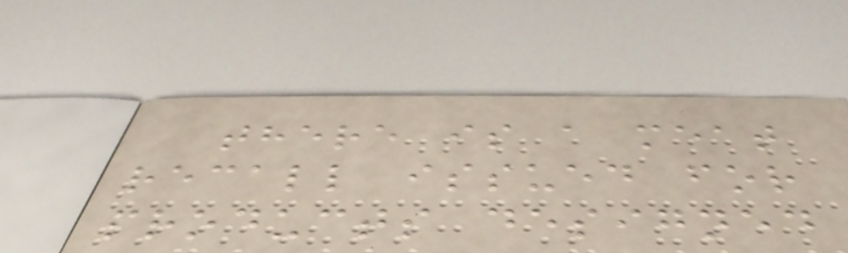there is a meat
recall issued for
products designed
